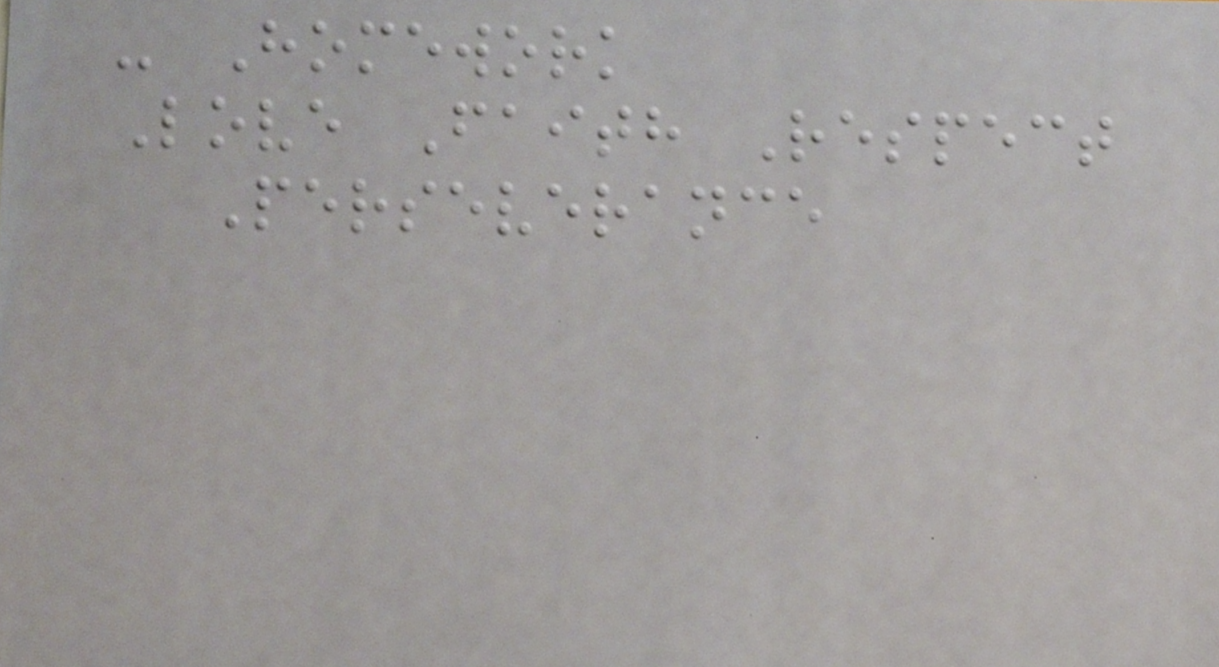- Homework
Love Faith Respect
Perseverance
